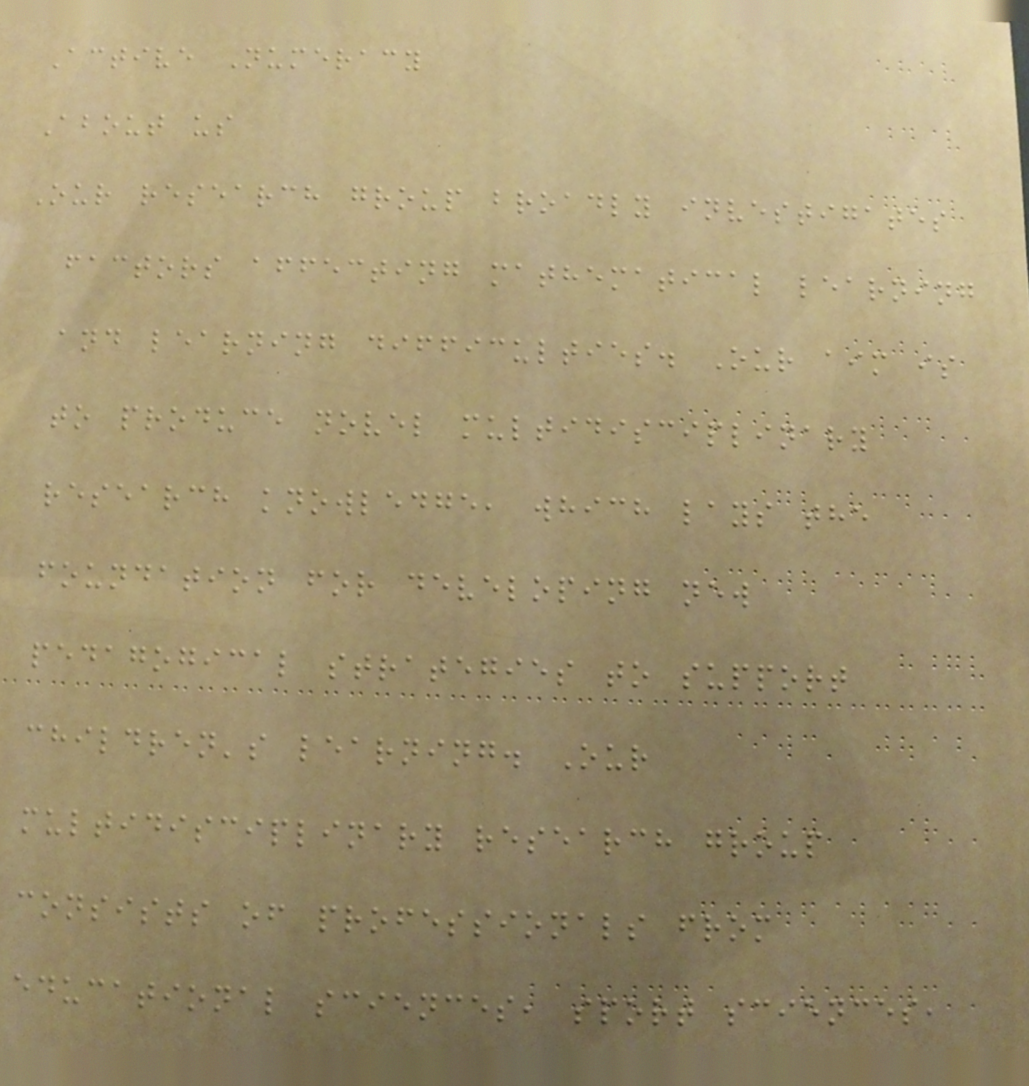Active Numeracy
About us
Our research group broadly investigates
factors affecting mathematical learning
and learning difficulties. Our aim is
to produce novel multidisciplinary
research knowledge, which lays the
foundation for developing new
pedagogical strategies to support
children's learning. Our
multidisciplinary research group
consists of professionals from
educational sciences, sport sciences,
